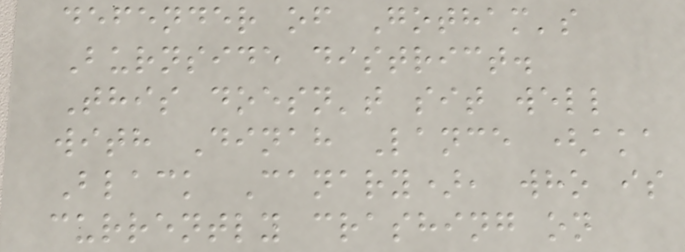defender of Gotham's
Burnside district.
This doesn't sit well
with Dinah Lance (aka
Black Canary), who is
currently crashing on
